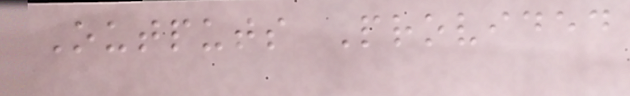Outputs Provided
